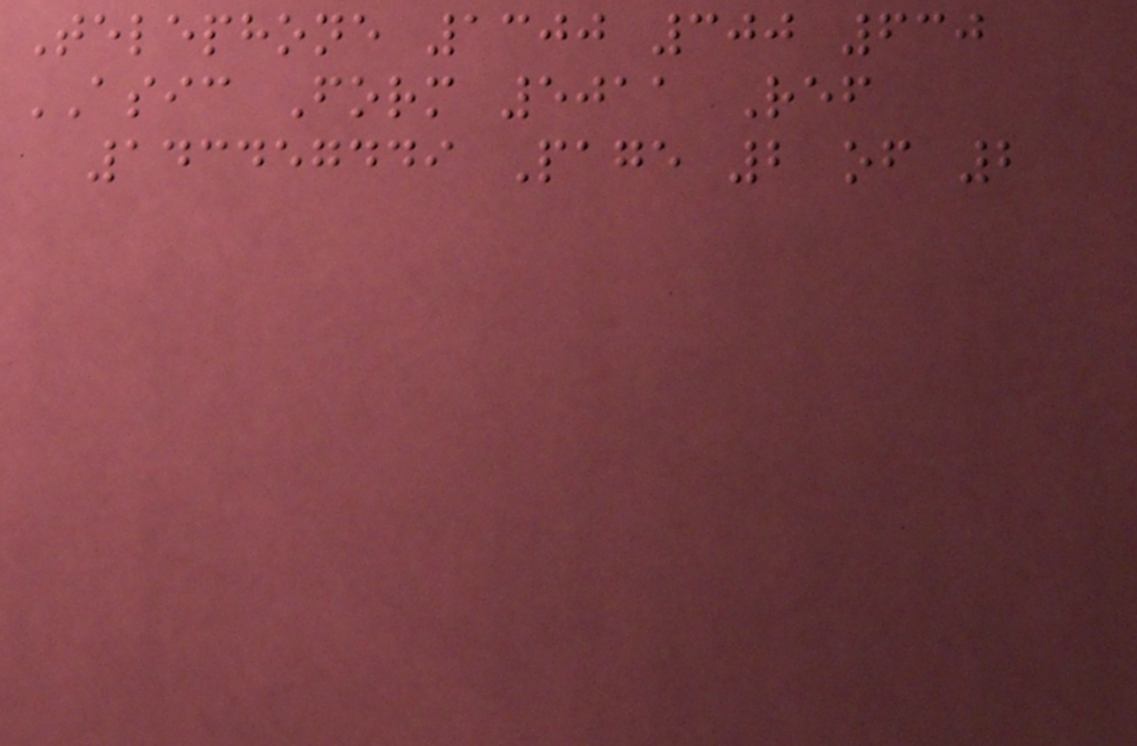Telephone 1300 300 630
ASIC Form 5011 Ref
143457449 Page 2 of 2
